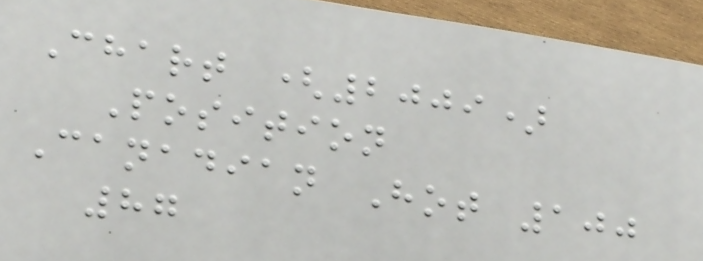Chart (2009)
Position
Canadian Hot 100
87
